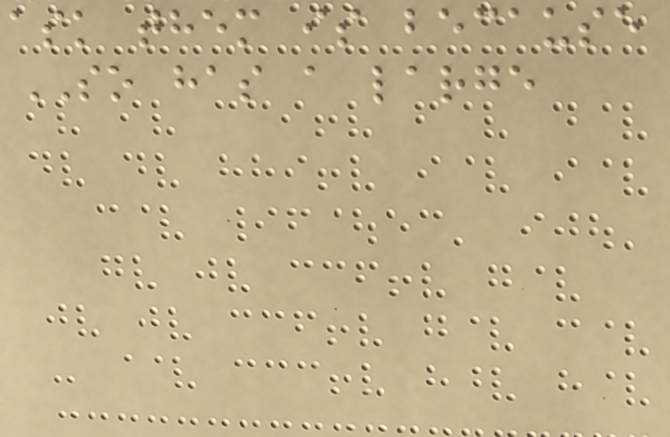ask them is because
SO has a large
